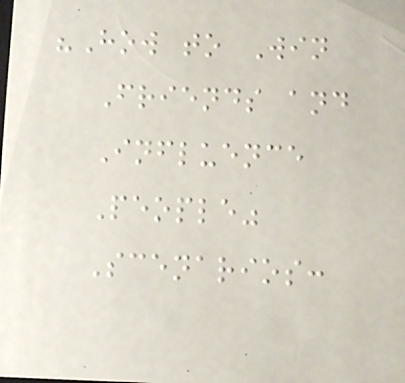"How to Win
Friends and
Influence
People"
Scenarios:
